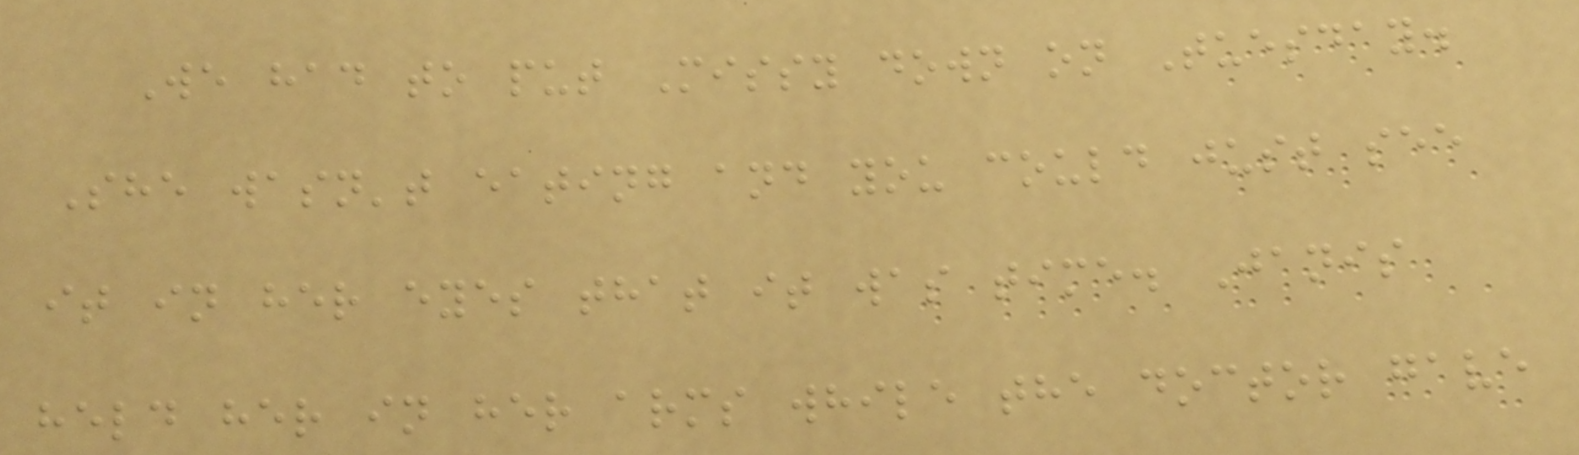We had to put Missy down on Tuesday.
She wasn't eating and you could just see
it in her eyes that it was time. Janis
held her in her arms while the doctor gave
